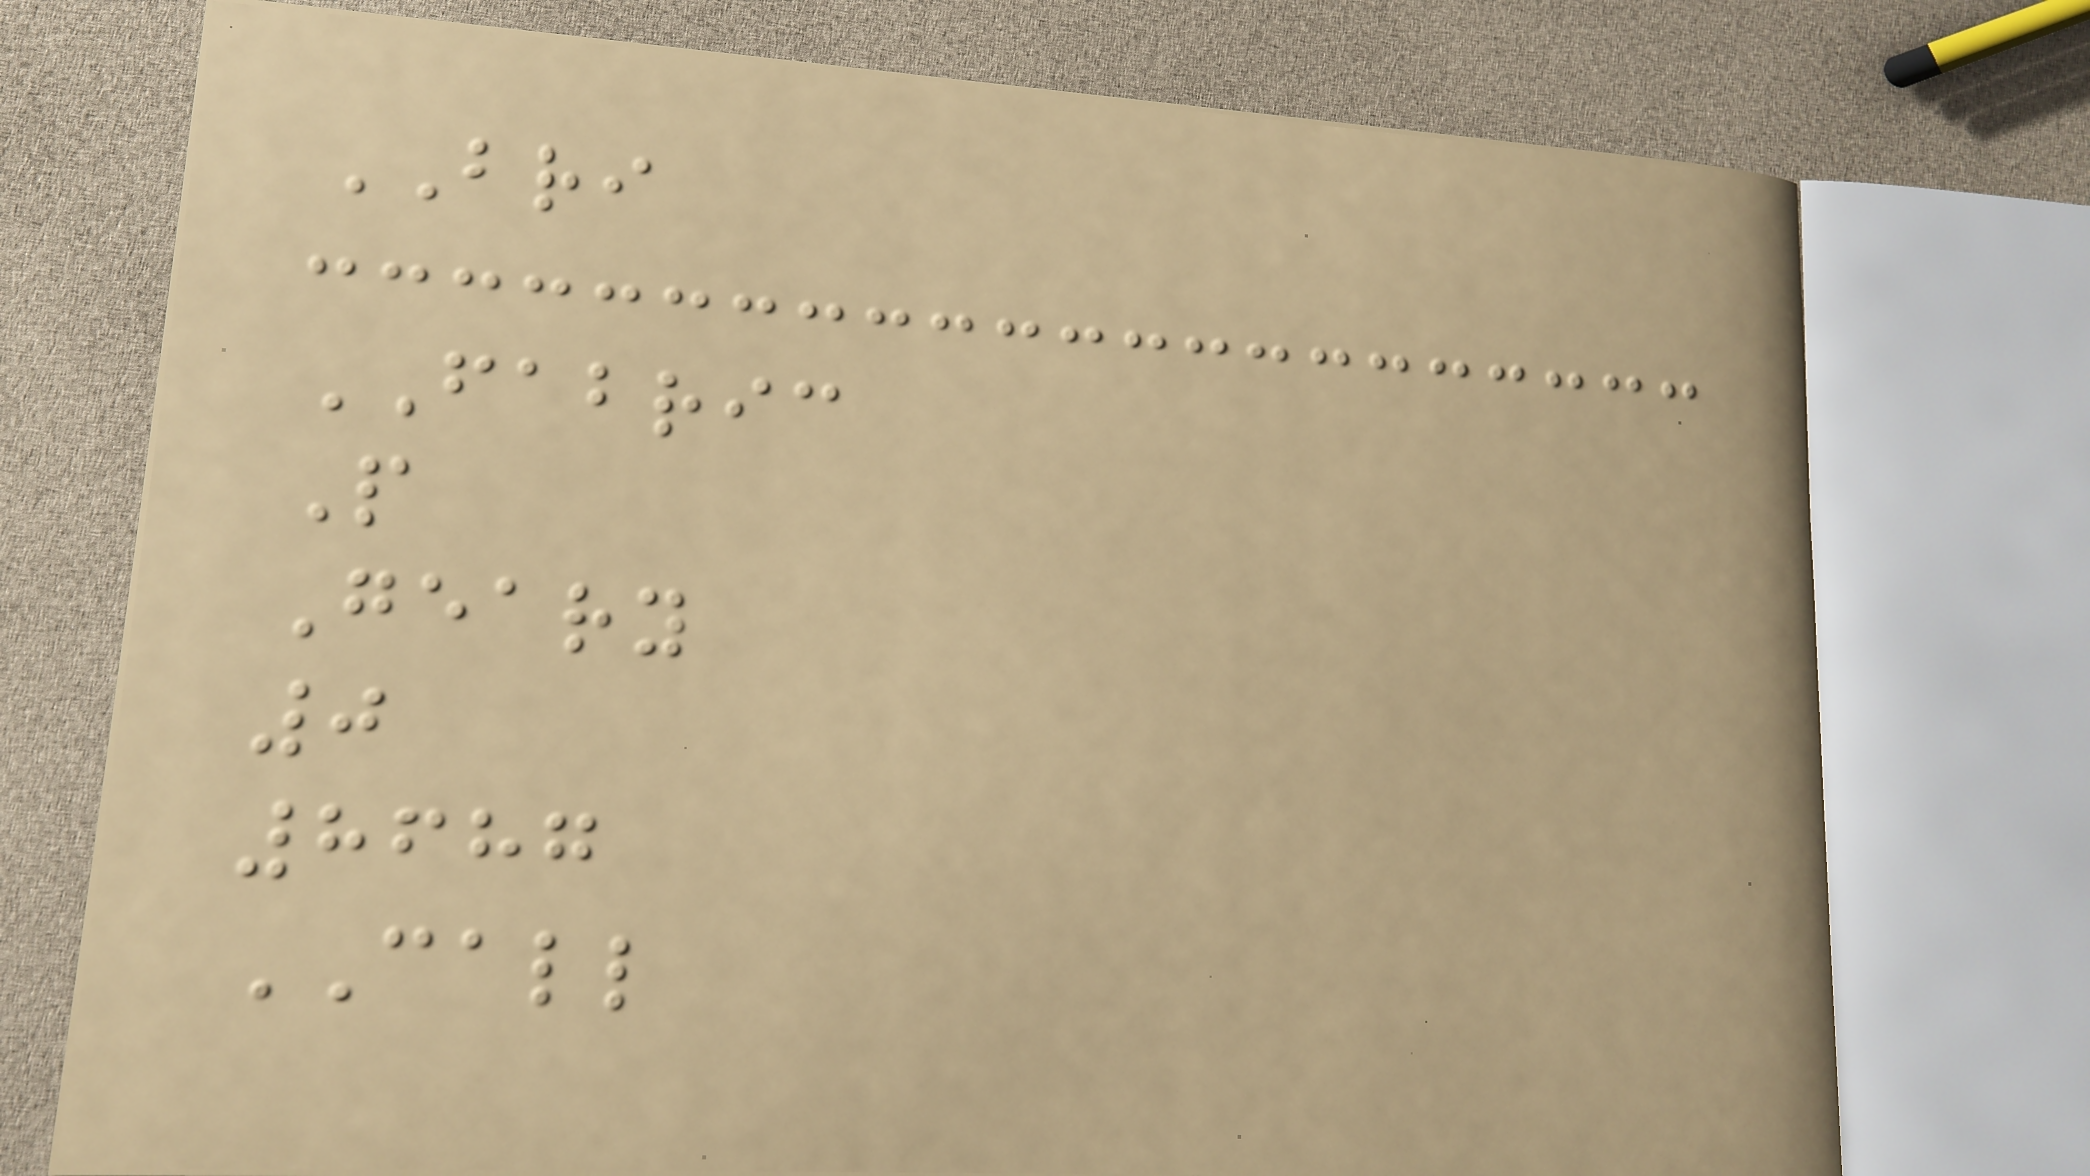BRI
FABRIC
P
Geary
0
8687
CALL
